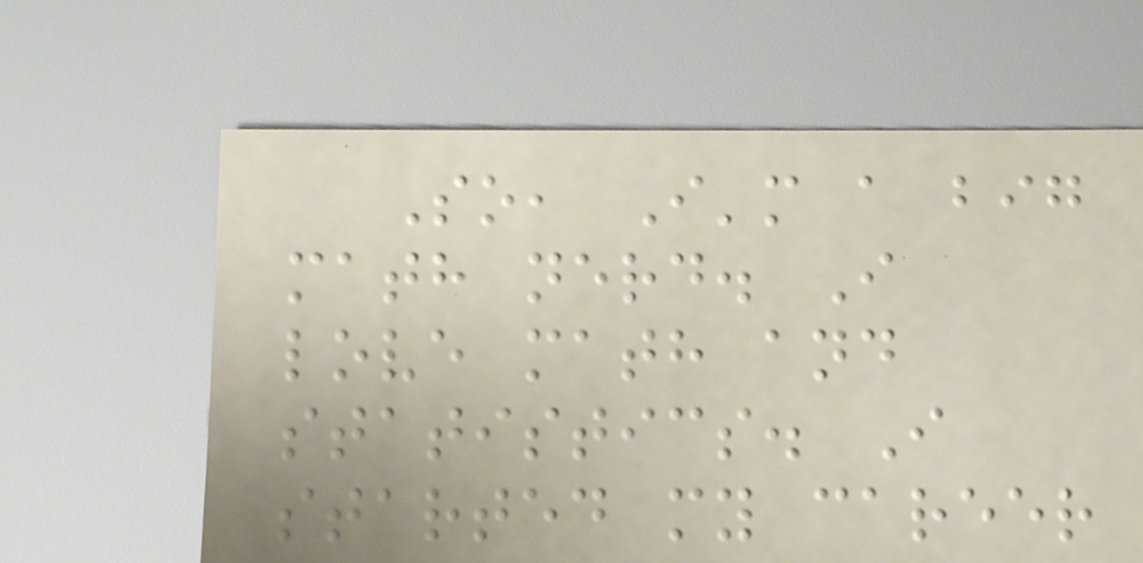So, I'm a big
math nerd. I
love math and
statistics. I
started my career
